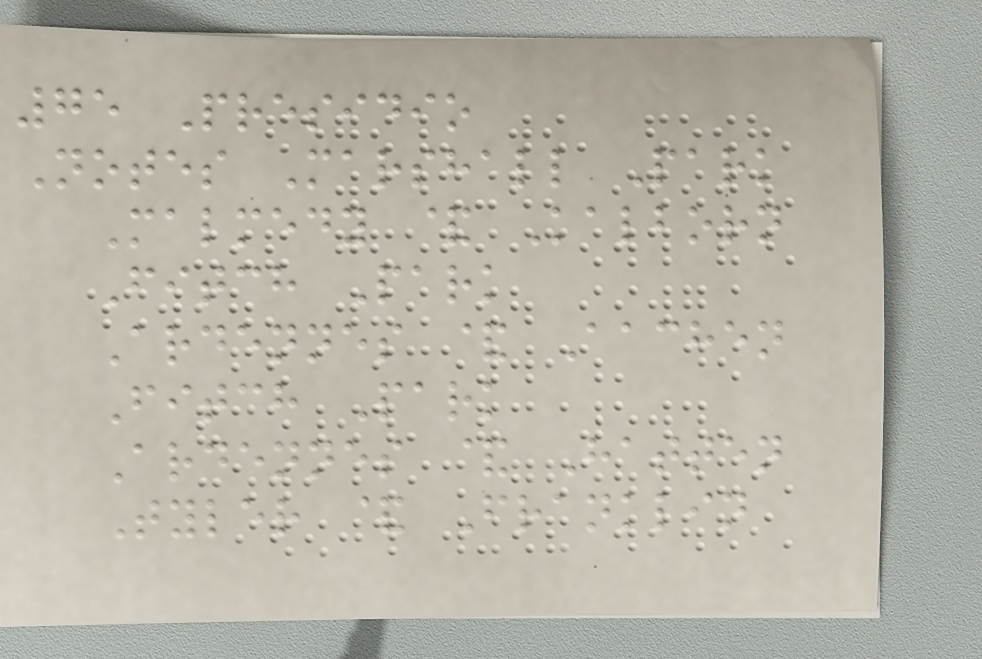75 Presidio
Notes Marshall Park
Malmedy & Kalborn
Fitch Park
Ardennes & Aachen
Fitch Park
Ardennes & Hatten
Tyler & Franklin
